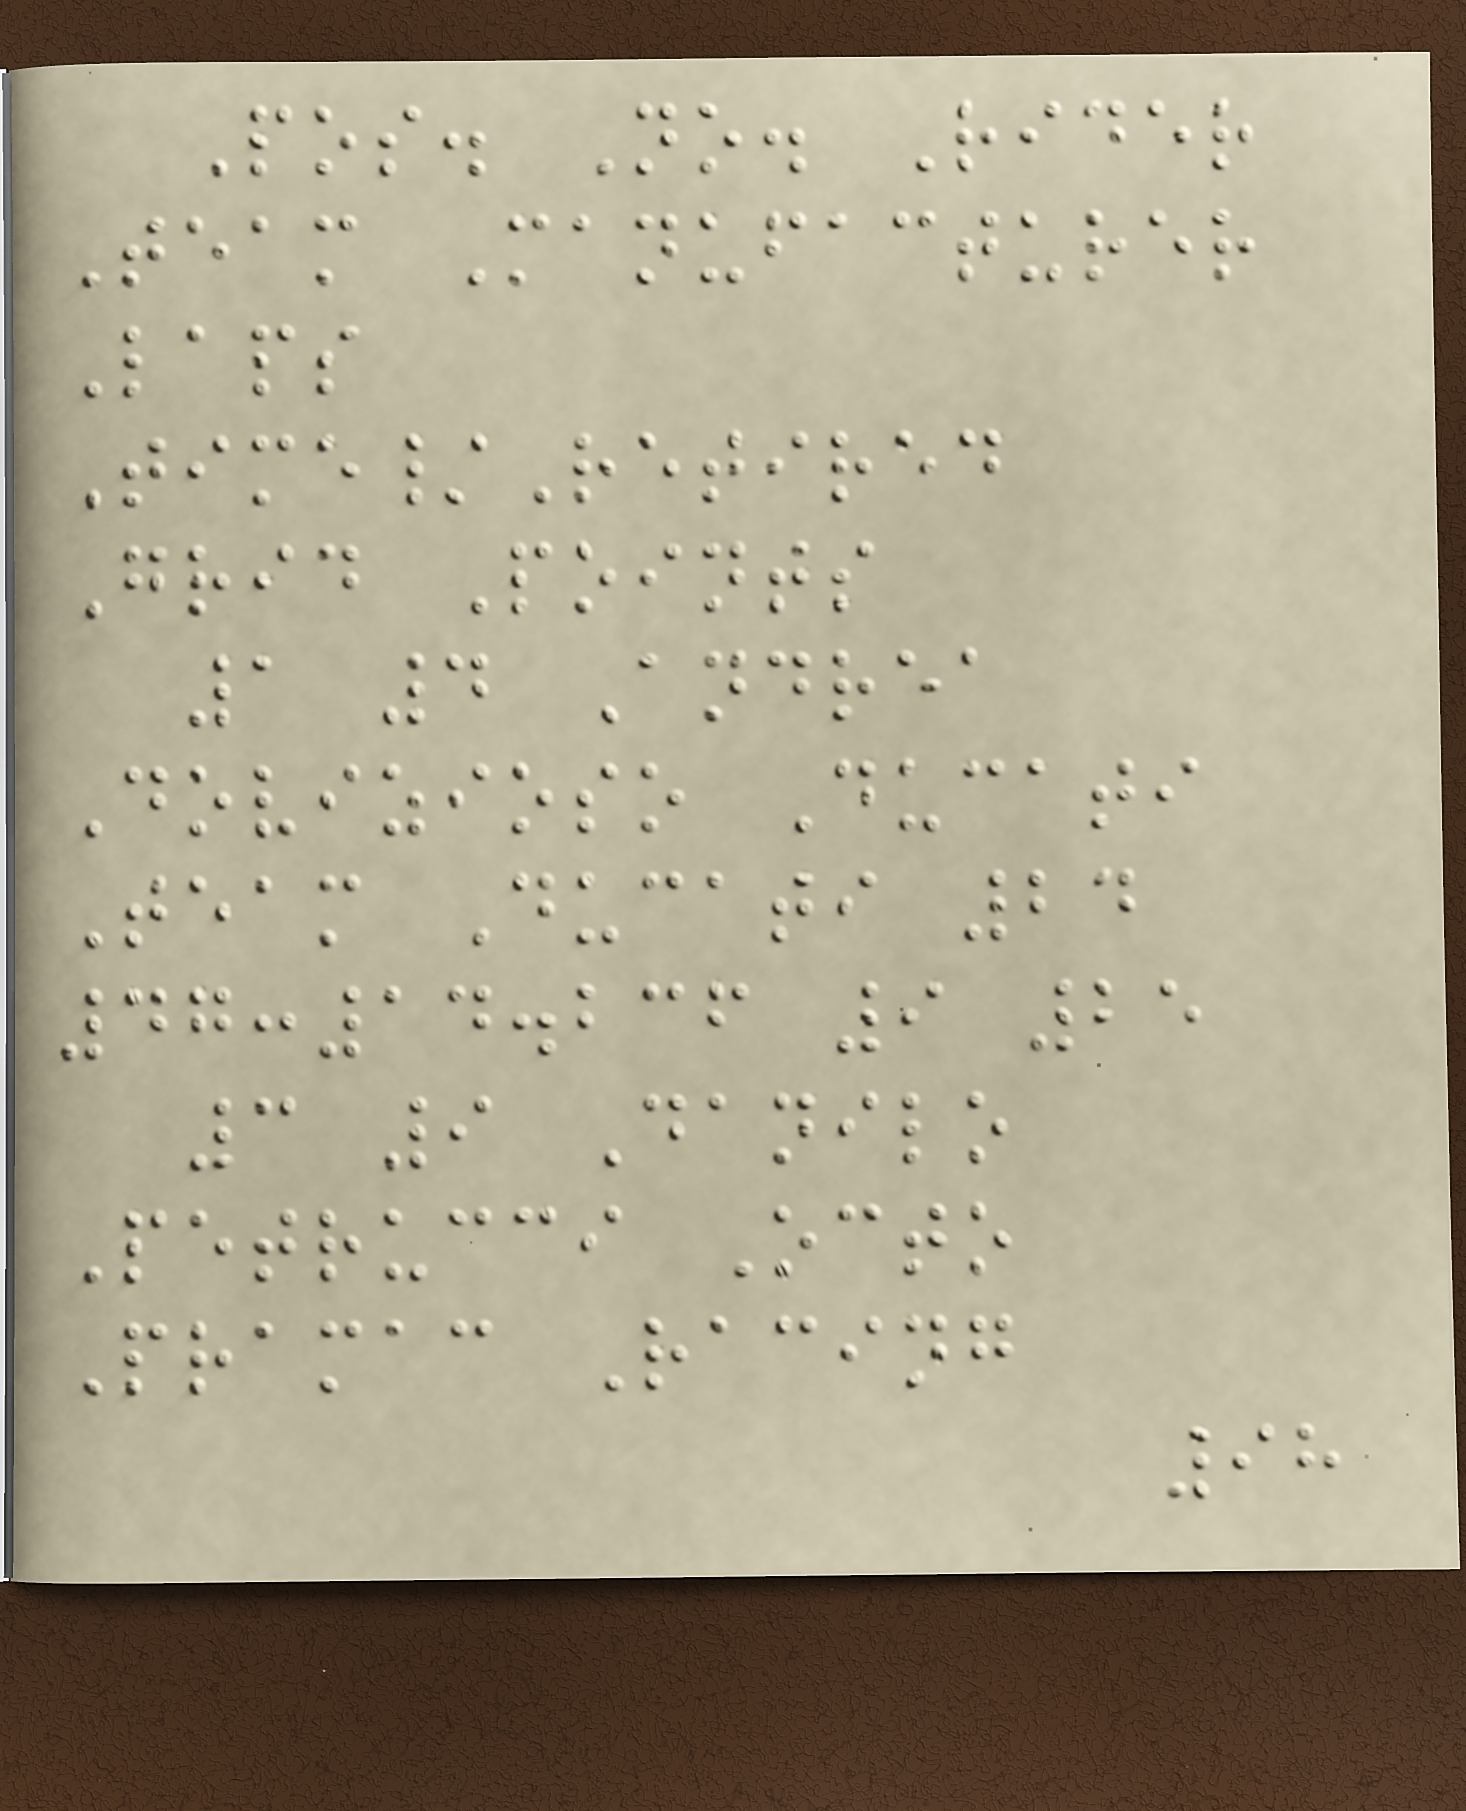Pos. No. Rider
Team Manufacturer
Laps
Time/Retired
Grid Points
1 4 Andrea
Dovizioso Ducati
Team Ducati 24
47:14.236 9 25
3 9 Danilo
Petrucci Octo
Pramac Racing
98
